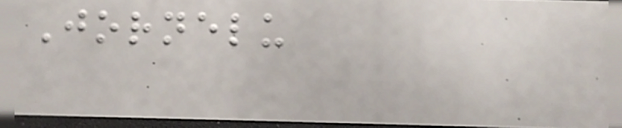Jornelu
